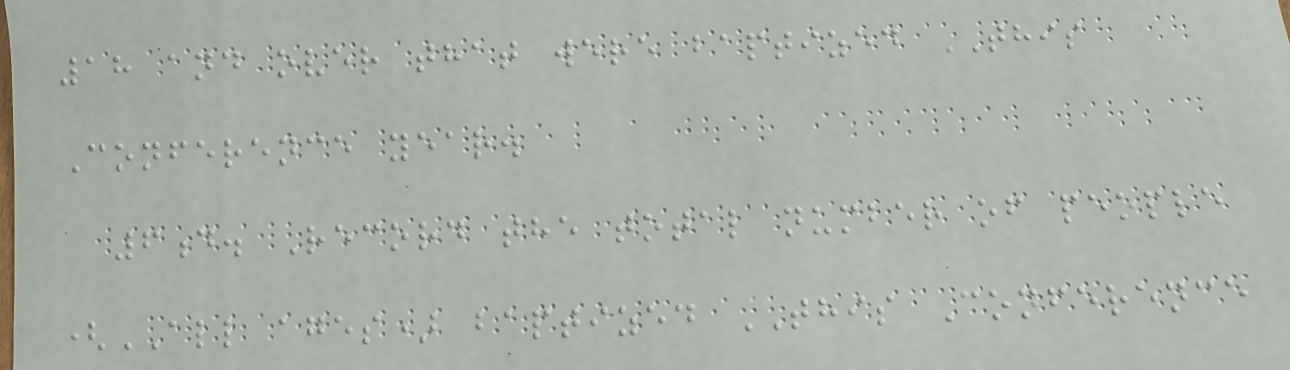18 and over that were baptized THIS
Conference year.
6d. Record the total number of people
(ALL ages) baptized THIS Conference
